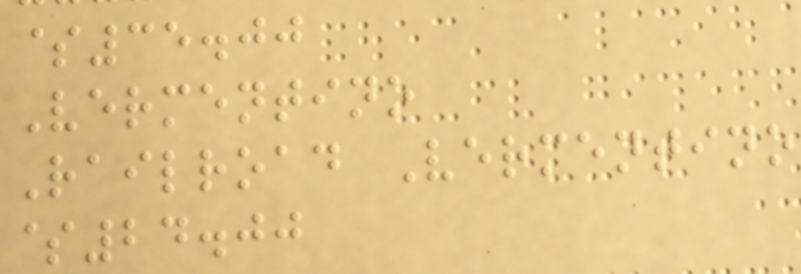$35.00
Vermentino
Railroad Vermentino
$24.00
